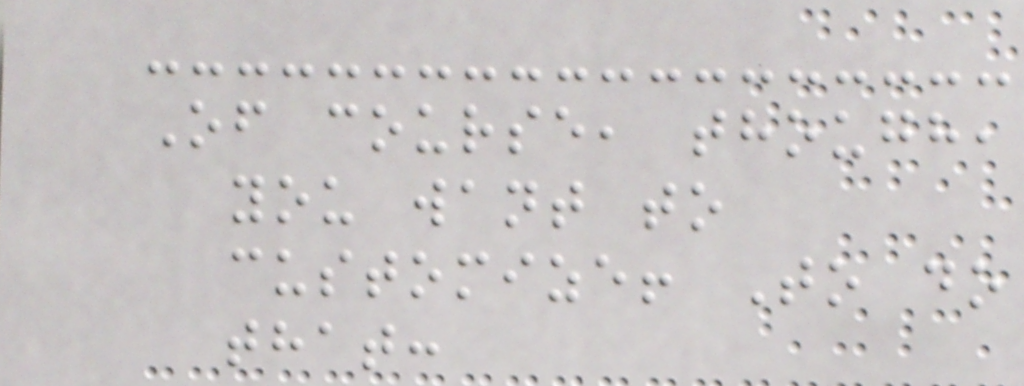Of course, though,
you want to
customize! To do
that:
